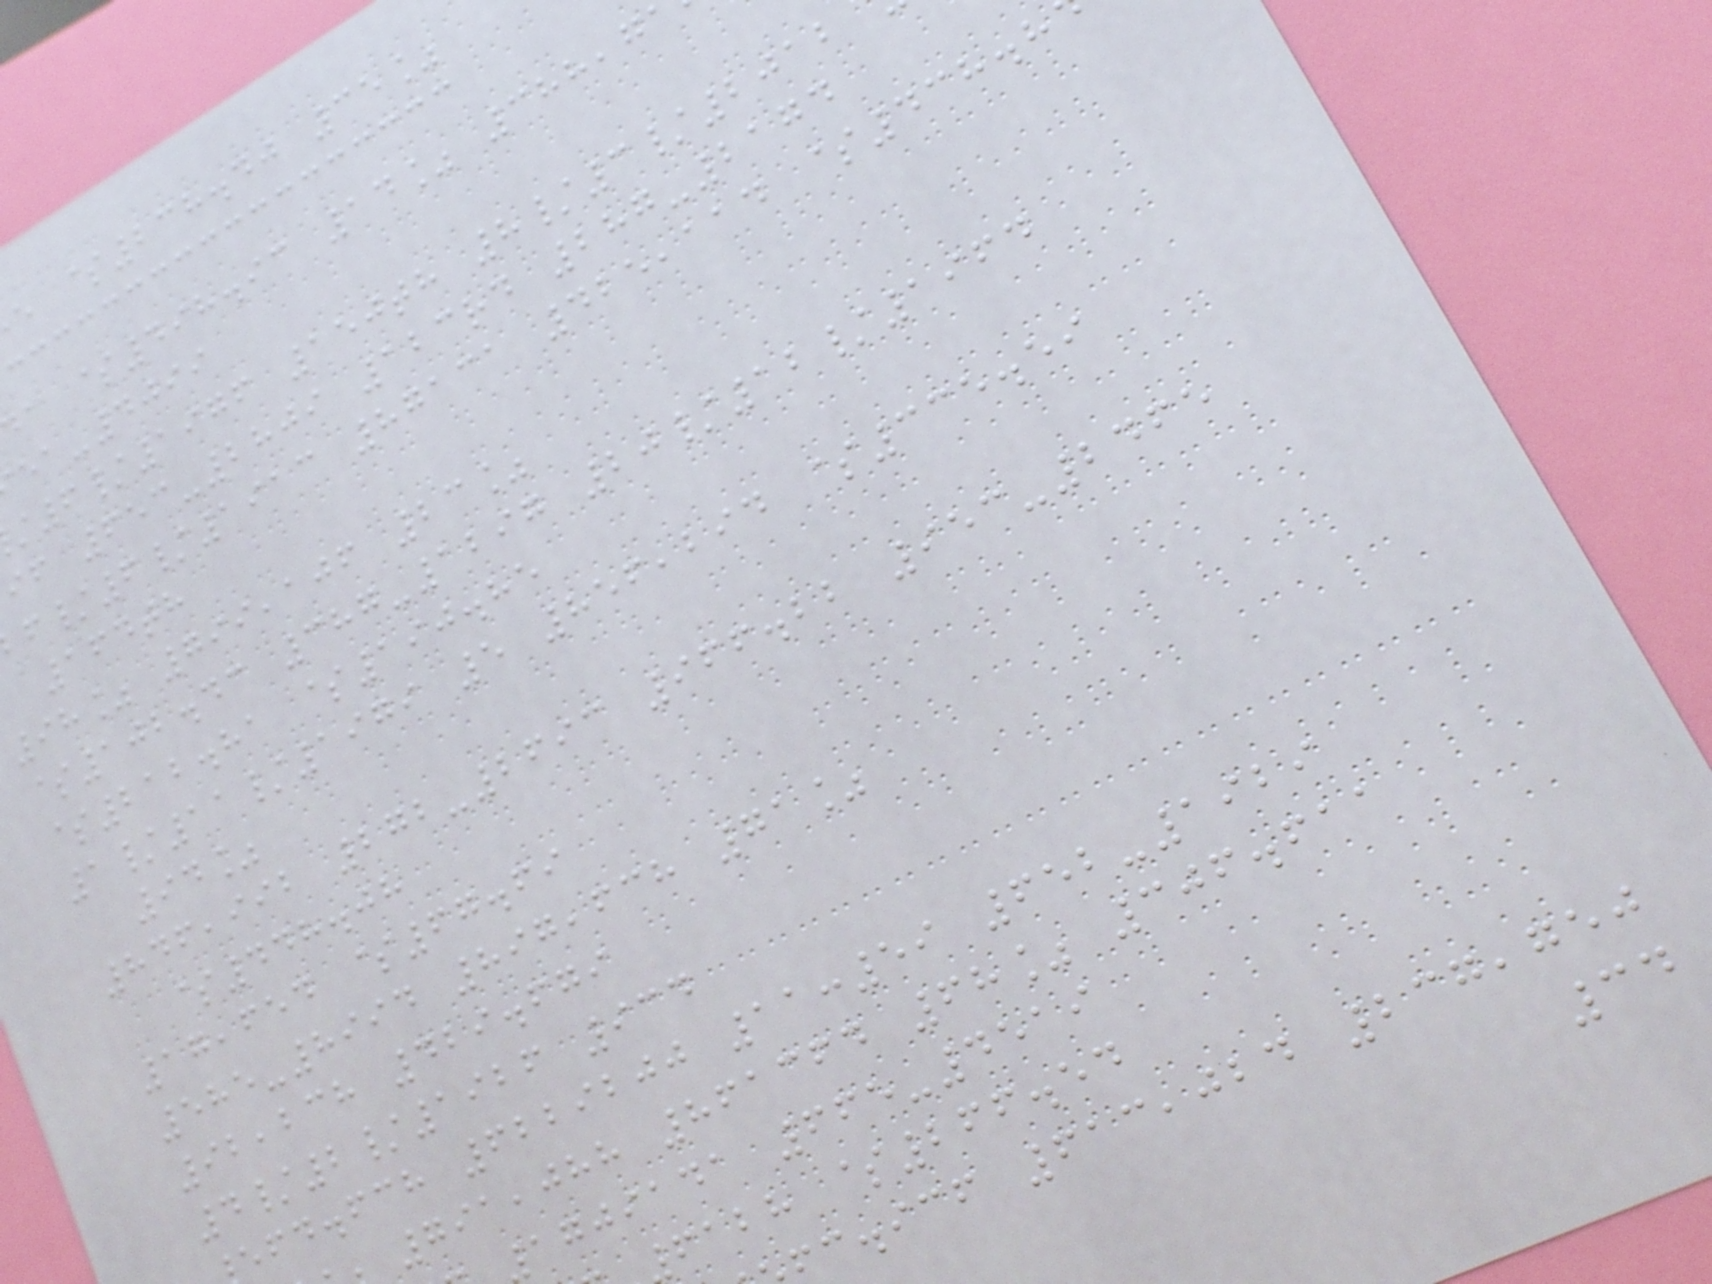e $238.40 35%
a $498.93 14% 388,7
-4099
6/1976 150th 8/3/2012
if 653-2809 123rd 287-2174
/6/1913 87131 425,114 $438.8
164th
98% 799,106 23%
$102.43 387-1297 20/12/1964
$212.81 $190.85
1/11/1979 5 856,294 $335.59
94%
846,992 272-2693 966.22 953-2465
$448.08
17,654 $67.69
585-8994 897,638 71%
92,238 429.679
4/2/1926 934
efd.fch 6229200 11:59 652-1929
791,088 861364 68% 306.611
1709141 665-4519
fabh $266.54
c.icf 613,024 237,750
34
